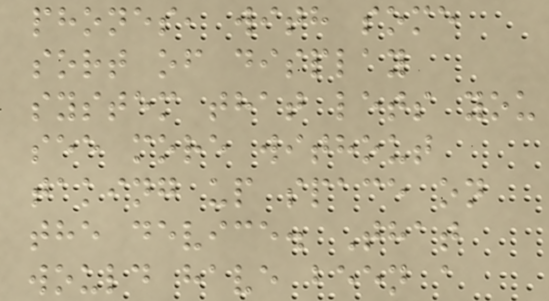phones, with some
sort of display
system that lets you
see more without
taking up space on
the device. That
would have been a
